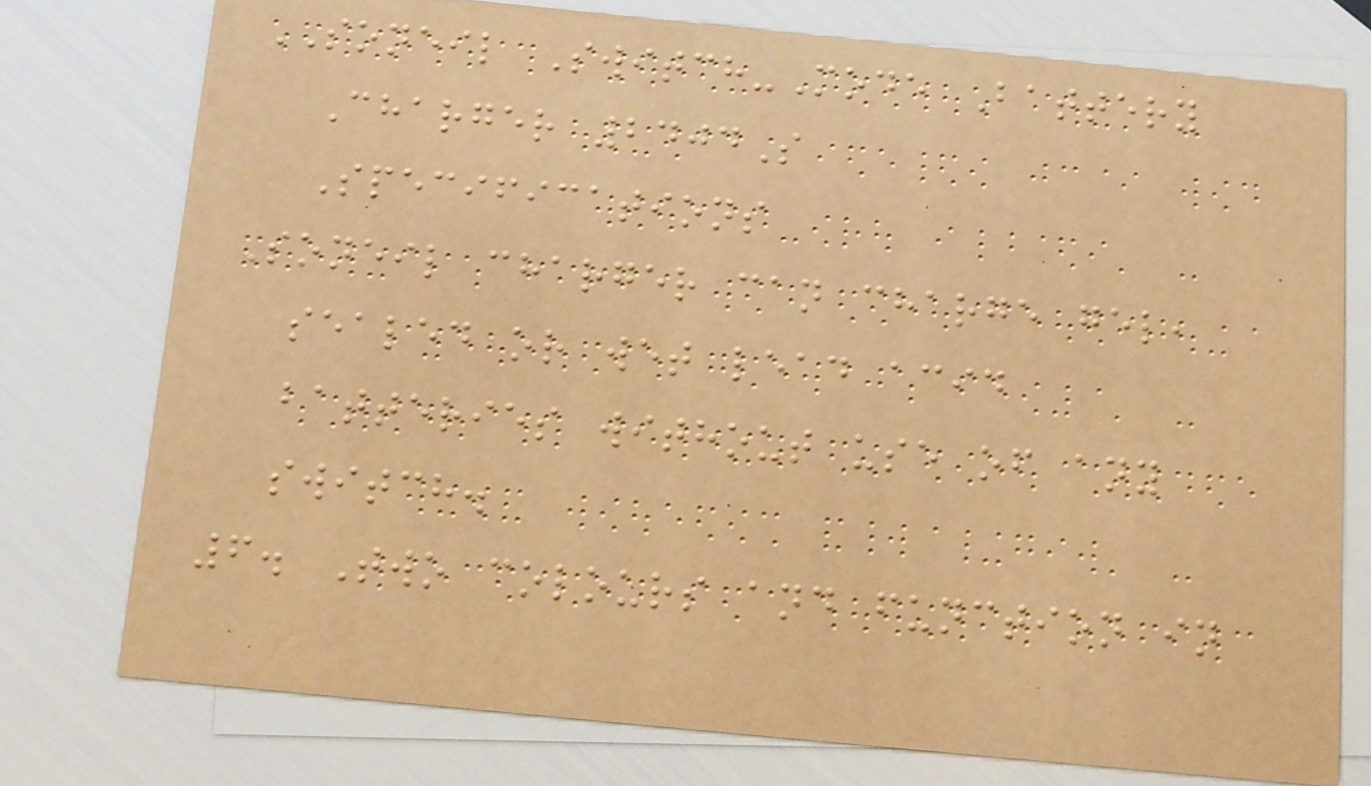SONEIL Switch-Mode Battery
Charger 2404S
Specifications
Soneil charger can charge gel,
sealed or wet lead acid
batteries without use of any
switch.
6. Two colours and function in
